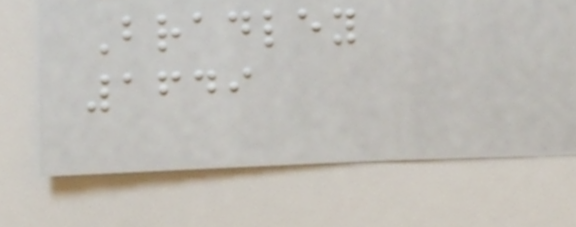Bradley
1649
